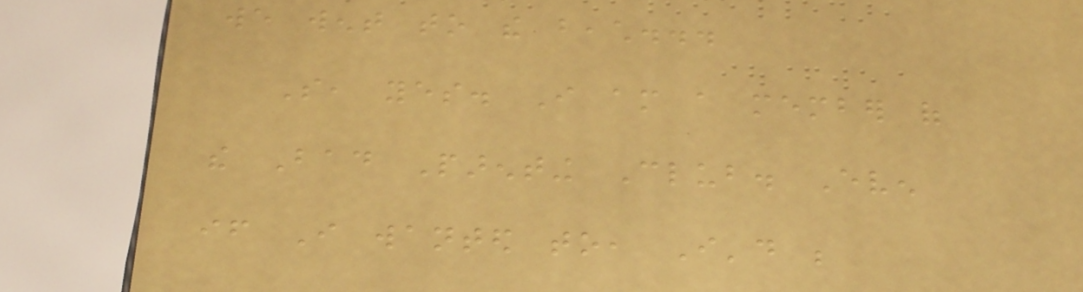we went to the beach...
So, yes. I am a member of
the Bad Parenting Club. Even
if I wanted to, I'd be
